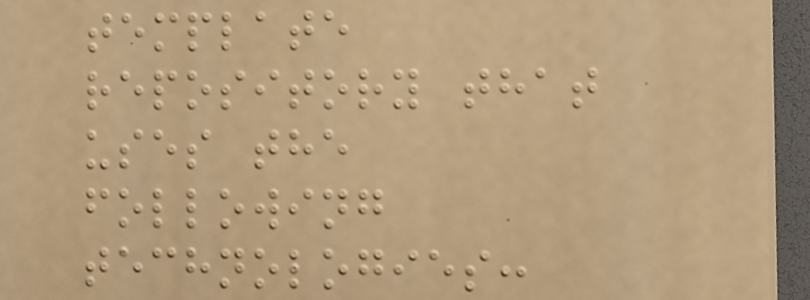template
repository that
uses the
following
technologies:
